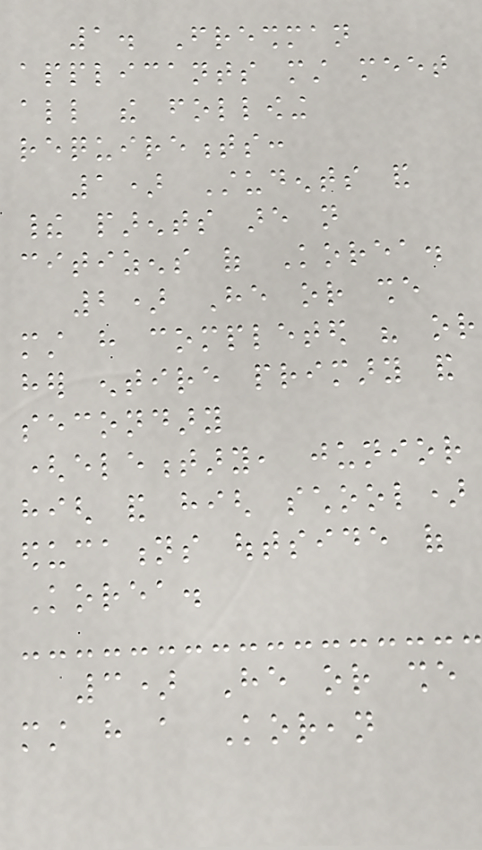1. Freshman
applicants must meet
all the following
requirements:
1) Students and
their parents are not
citizens of Korea.
2) He or she
must have completed his or
her entire primary and
secondary
(elementary, junior
high and high school)
educations outside of
Korea.
3) He or she
must have a Korean
